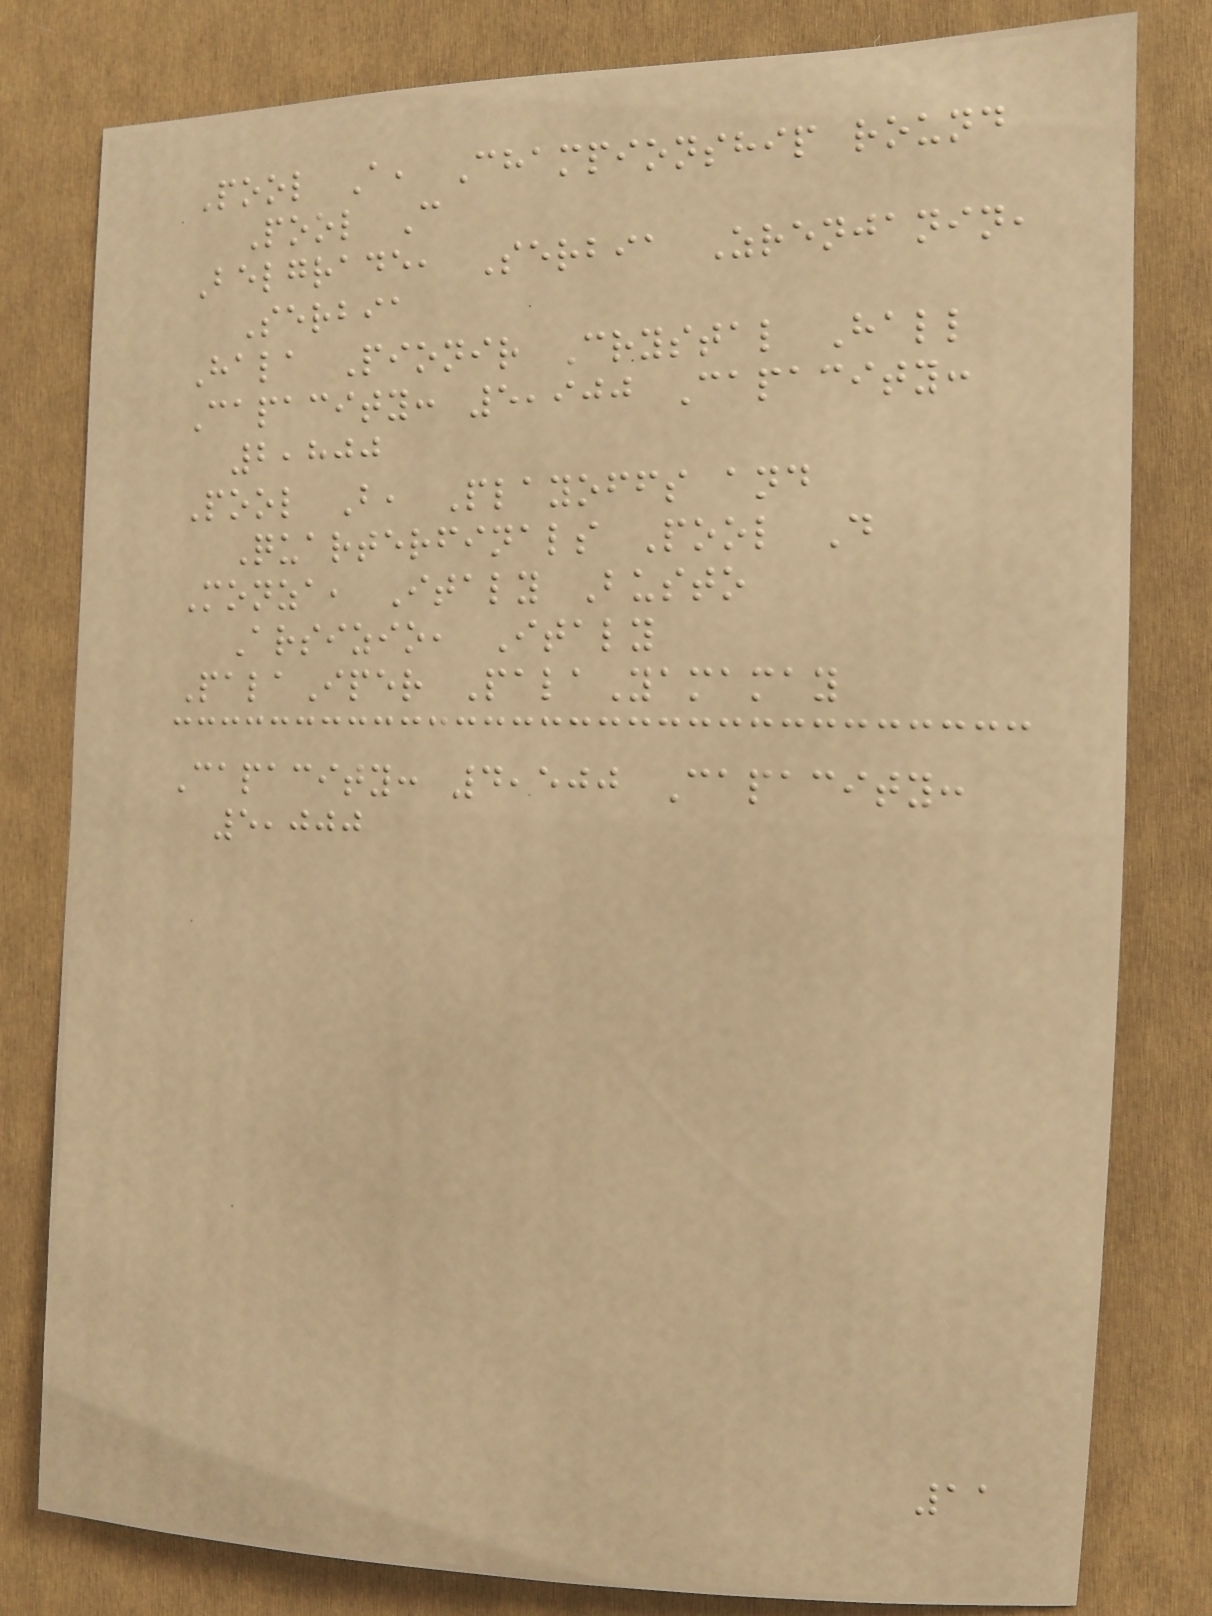Pool A, Championship round
Pool C
Belgrade, Serbia Zrenjanin,
Serbia
Hala Pionir Crystal Hall
Capacity: 5,900 Capacity:
2,800
Pool B, Playoffs and
Quarterfinals Pool D
Monza, Italy Busto
Arsizio, Italy
PalaIper PalaYamamay
Capacity: 4,500 Capacity:
5,000
11
